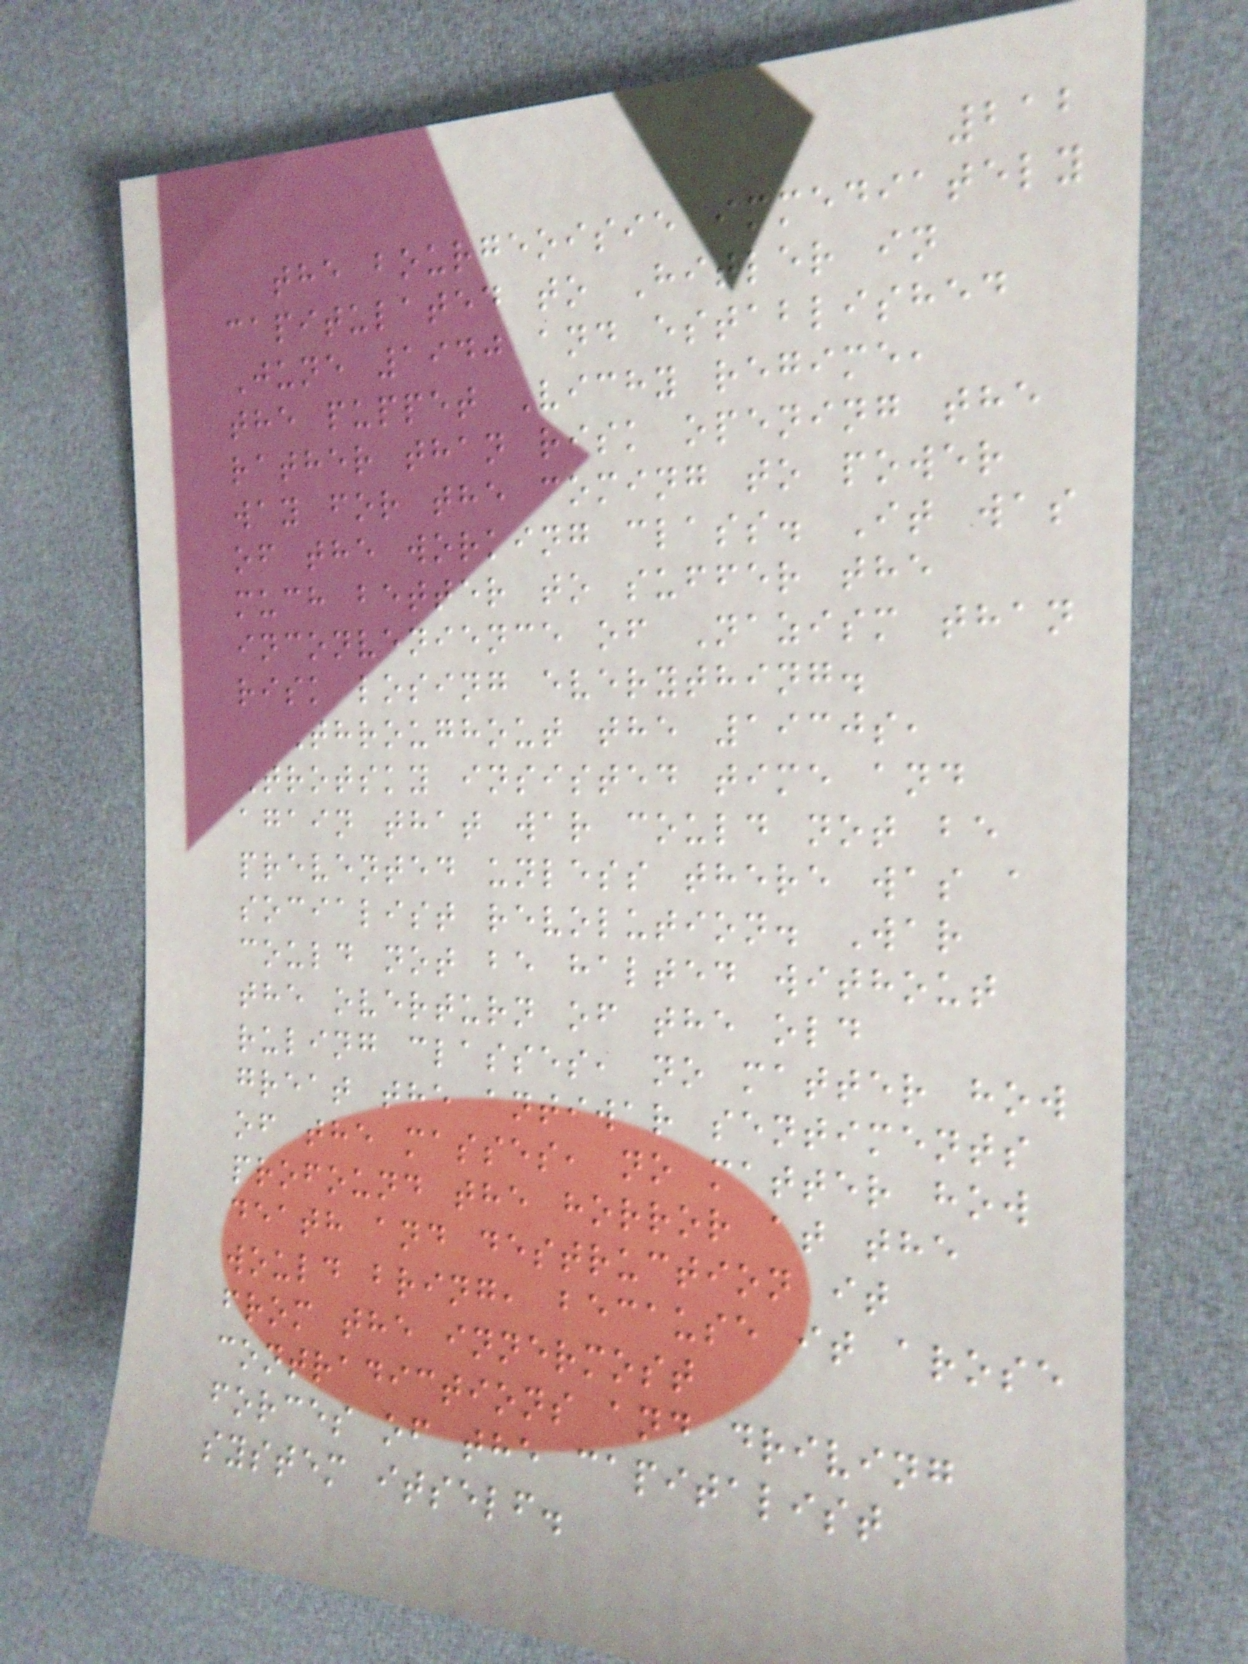212
the bourgeoisie immediately
capitulated to Hitler in
June 1940 and established
the puppet Vichy regime,
rather than risk opening the
way for the coming to power
of the working class. It was
much better to suffer the
inconvenience of Nazism than
risk losing everything.
Throughout the 1930s,
Trotsky insisted time and
again that war could not be
prevented unless there was a
socialist revolution. War
could not be halted without
the overturn of the old
ruling classes, no matter how
great the antiwar sentiments
of the masses, no matter how
profound the horror at the
death and destruction it
would bring, because it arose
from the innermost
contradictions and driving
forces of the capitalist
system itself.
